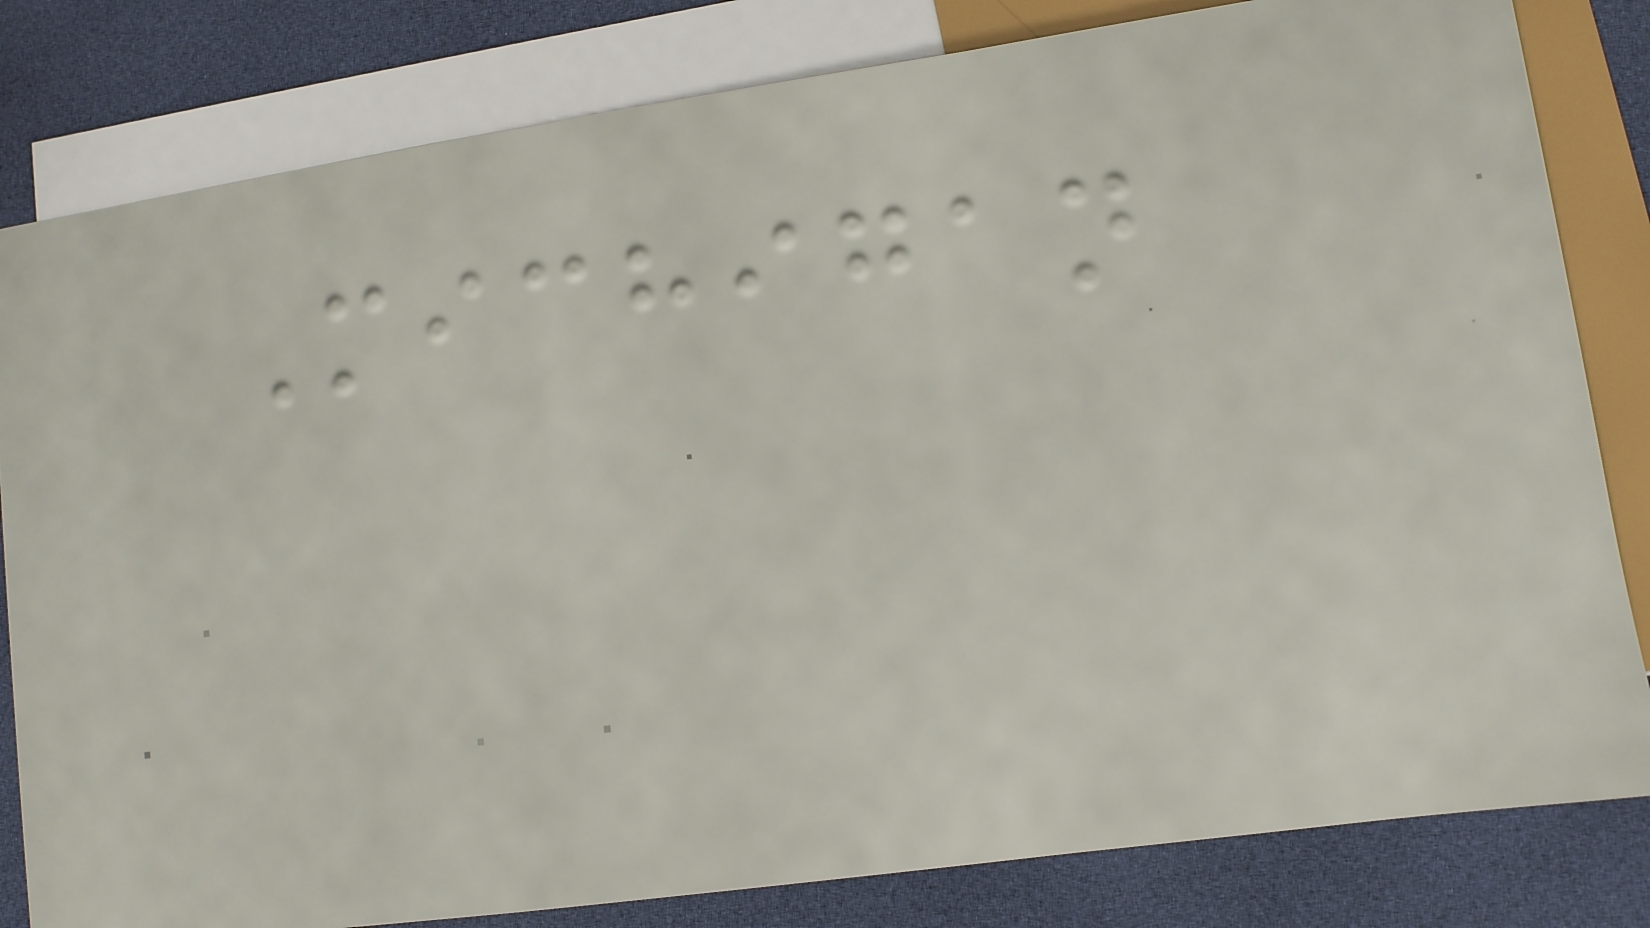Michigan
